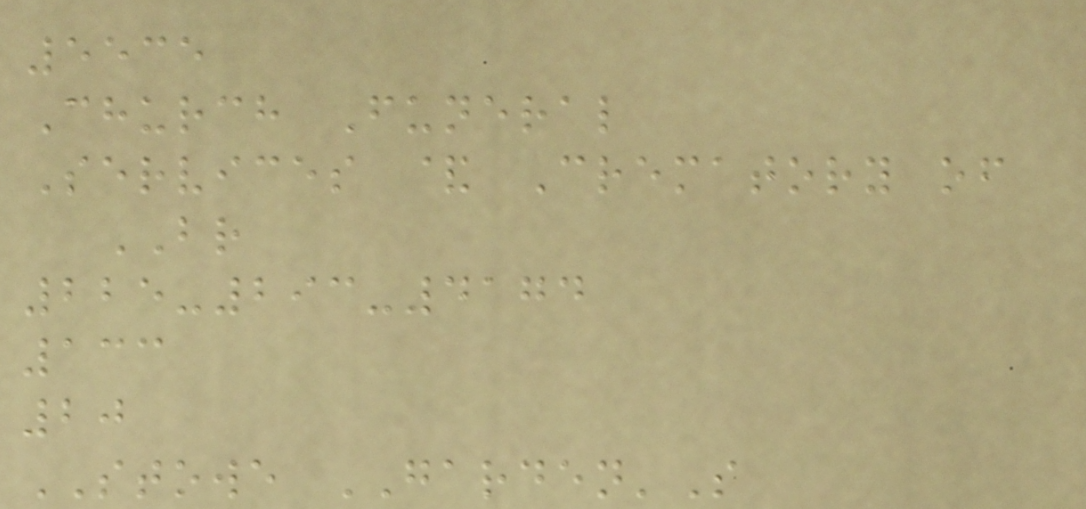5535
Church Funeral
Services & Crematory of
BR
225-293-4174
133
20
STOWE GARDEN'S
